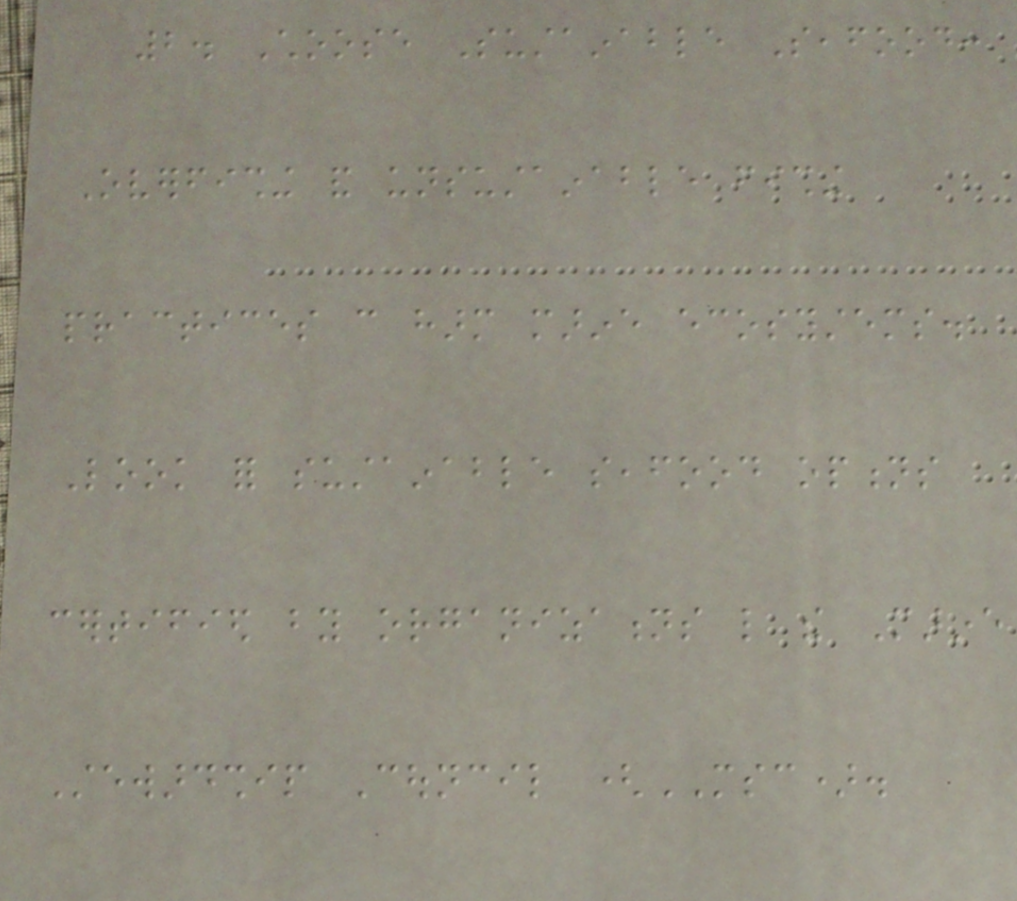2. Choose Sustainable Seafood:
Overfishing and unsustainable fishing
practices can harm marine ecosystems.
Look for sustainable seafood options
certified by organizations like the Marine
Stewardship Council (MSC).
